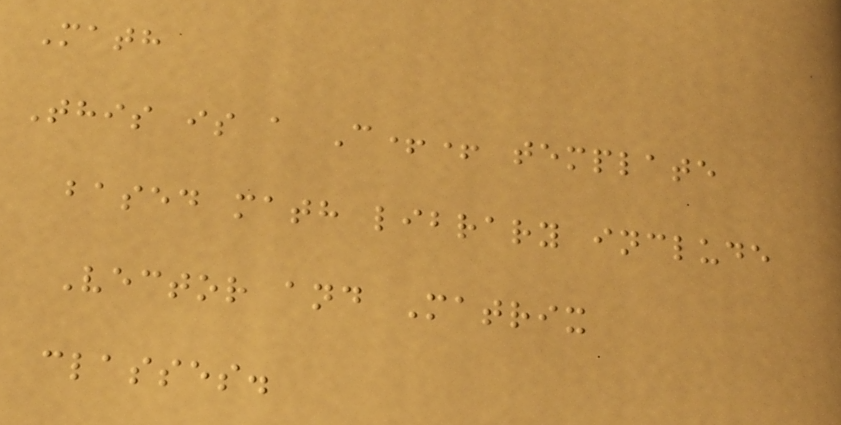Math
This is a C++ template
based math library include
Vector and Matrix
classes.
